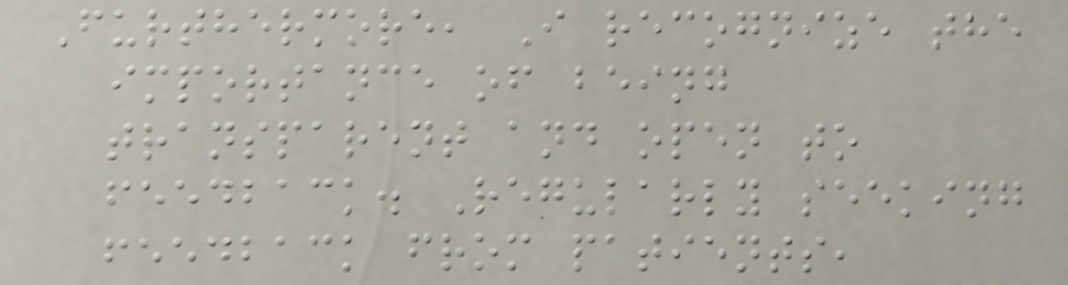Furthermore, I recognize the
importance of being
transparent and open to
feedback. Regularly seeking
feedback from patients,
